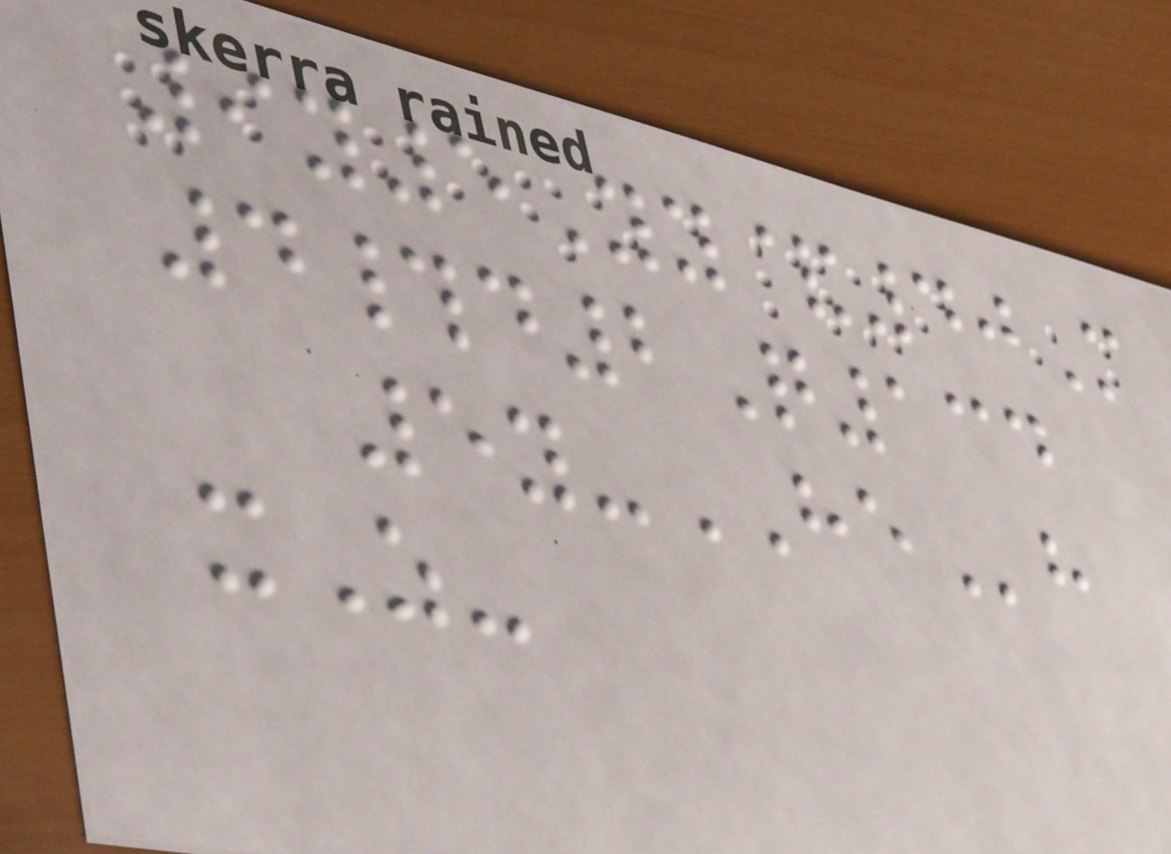9y5Yy&40M
4#d2Q134
5y-HEh
xZ-
